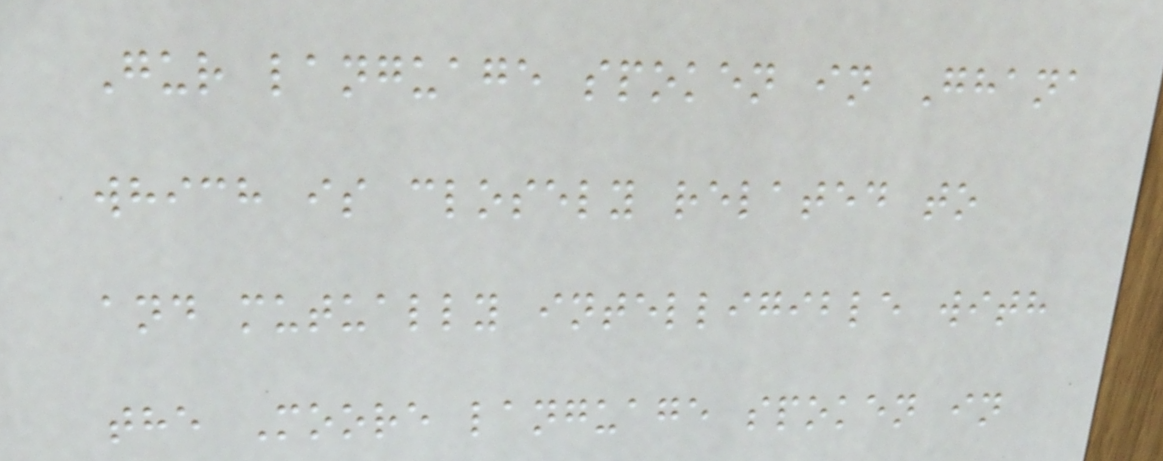Gur language spoken in Ghana
which is closely related to
and mutually intelligible with
the Moore language spoken in
